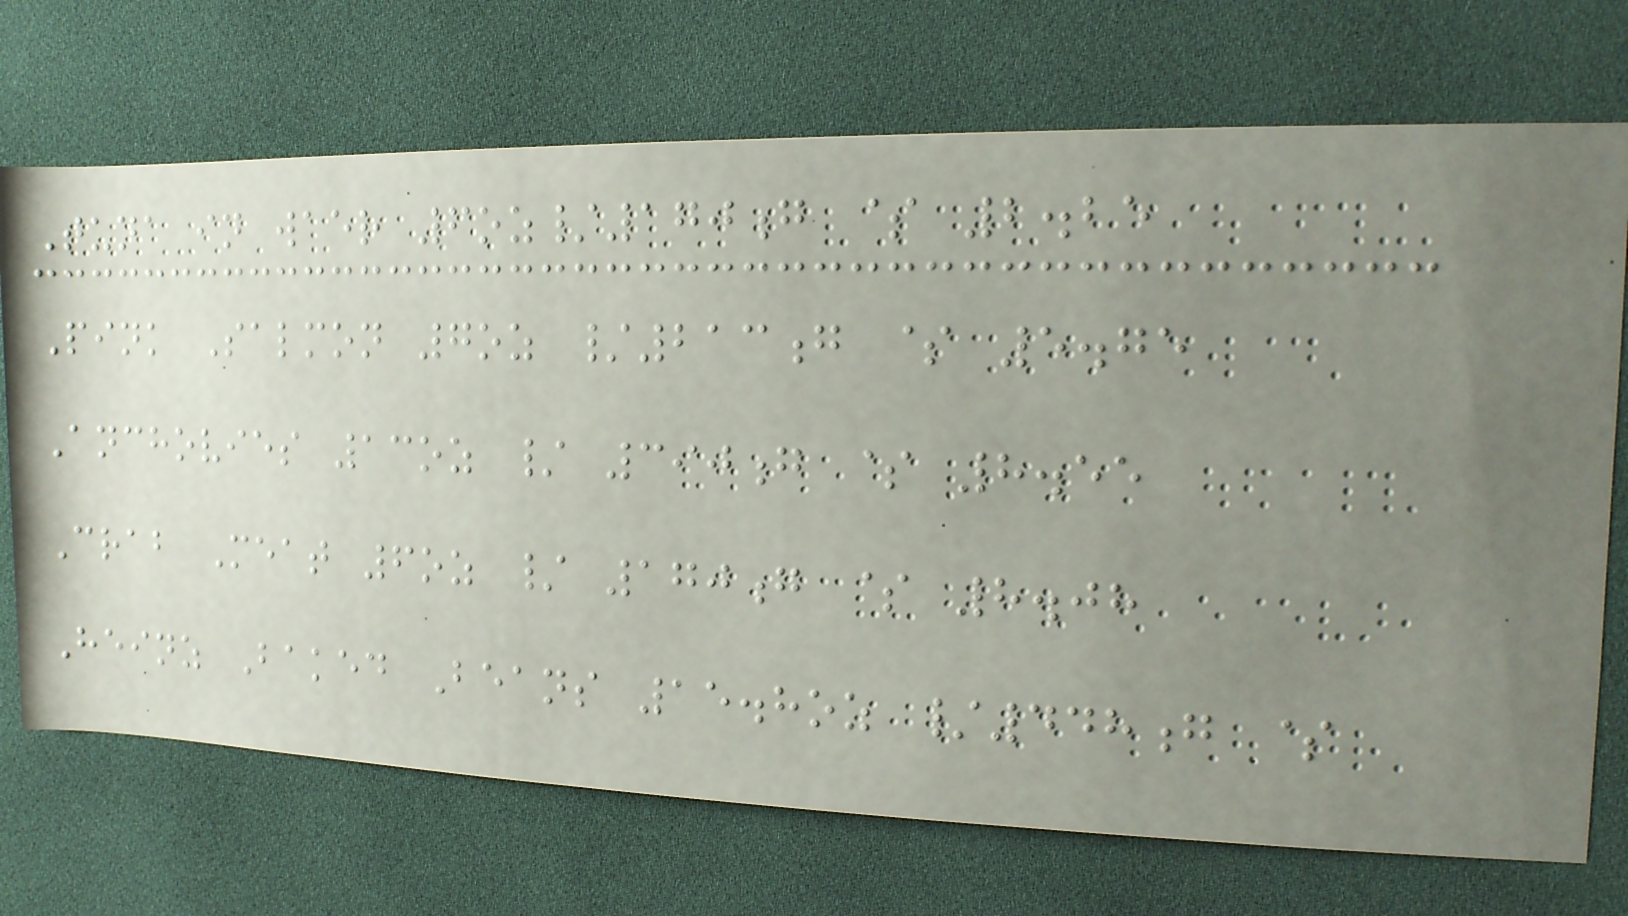Tuna in waer 6oz/170g $ 2.25
Pink Salmon 7oz /213g $ 5.75
Anchovies 13oz / 390g $ 8.55
Crab Meat 6oz / 170g $ 8.08
Heinz Baked Beans 15.8oz /448g $
